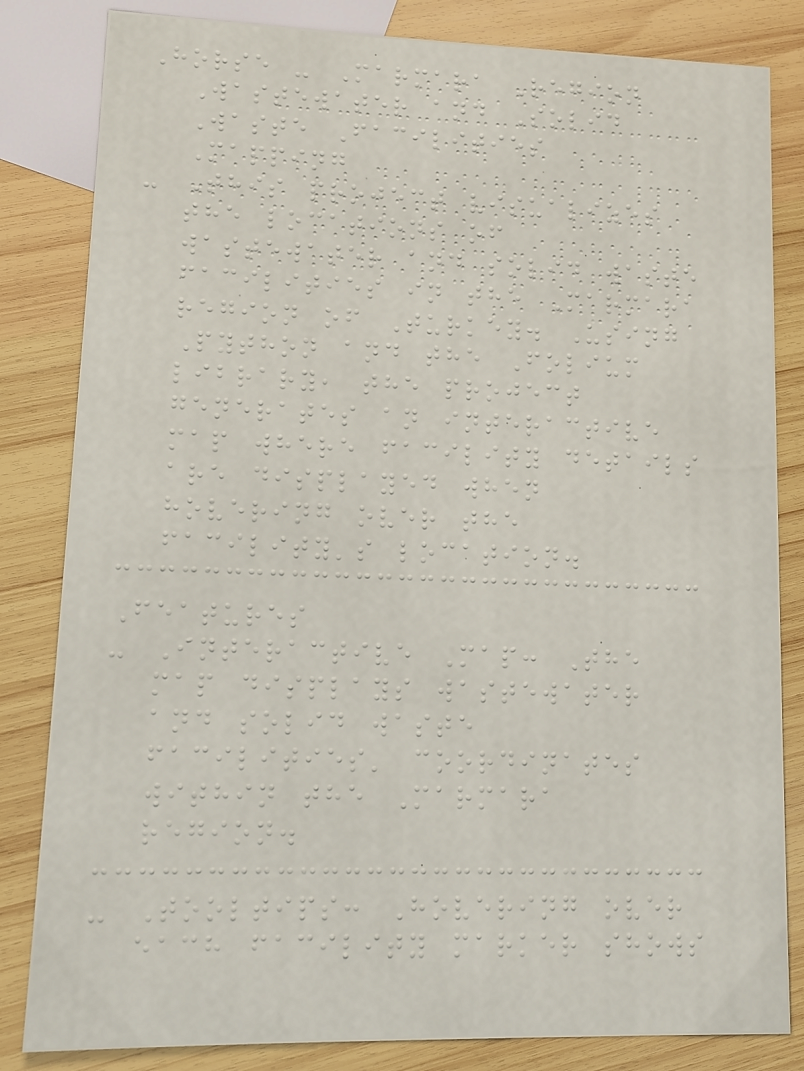Horse - Marmara Region
Wastewater and Solid
Waste Facilities
Mapping
- This project visualizes
the locations of
wastewater and solid waste
facilities in the Marmara
region of Turkey. Using
Python and the Folium
library, the project
generates an interactive
map where facility details
are displayed when
hovering over the
facility's location.
Features
- Interactive Map: The
map displays wastewater
and solid waste
facilities' coordinates
within the Marmara
region.
- Tooltips: Hovering over
each facility marker shows
